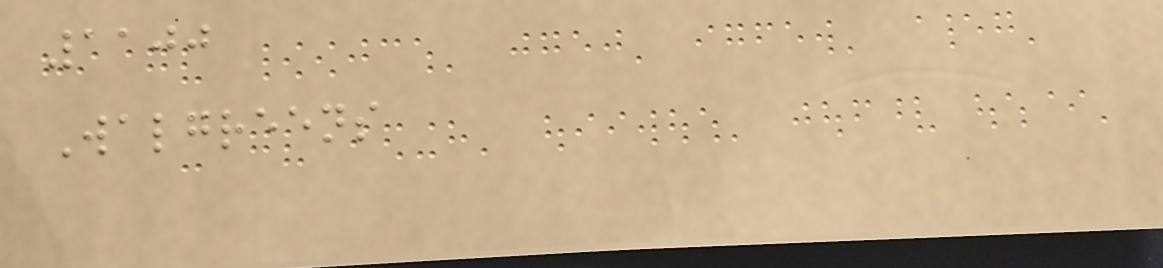1100
Walgreens
